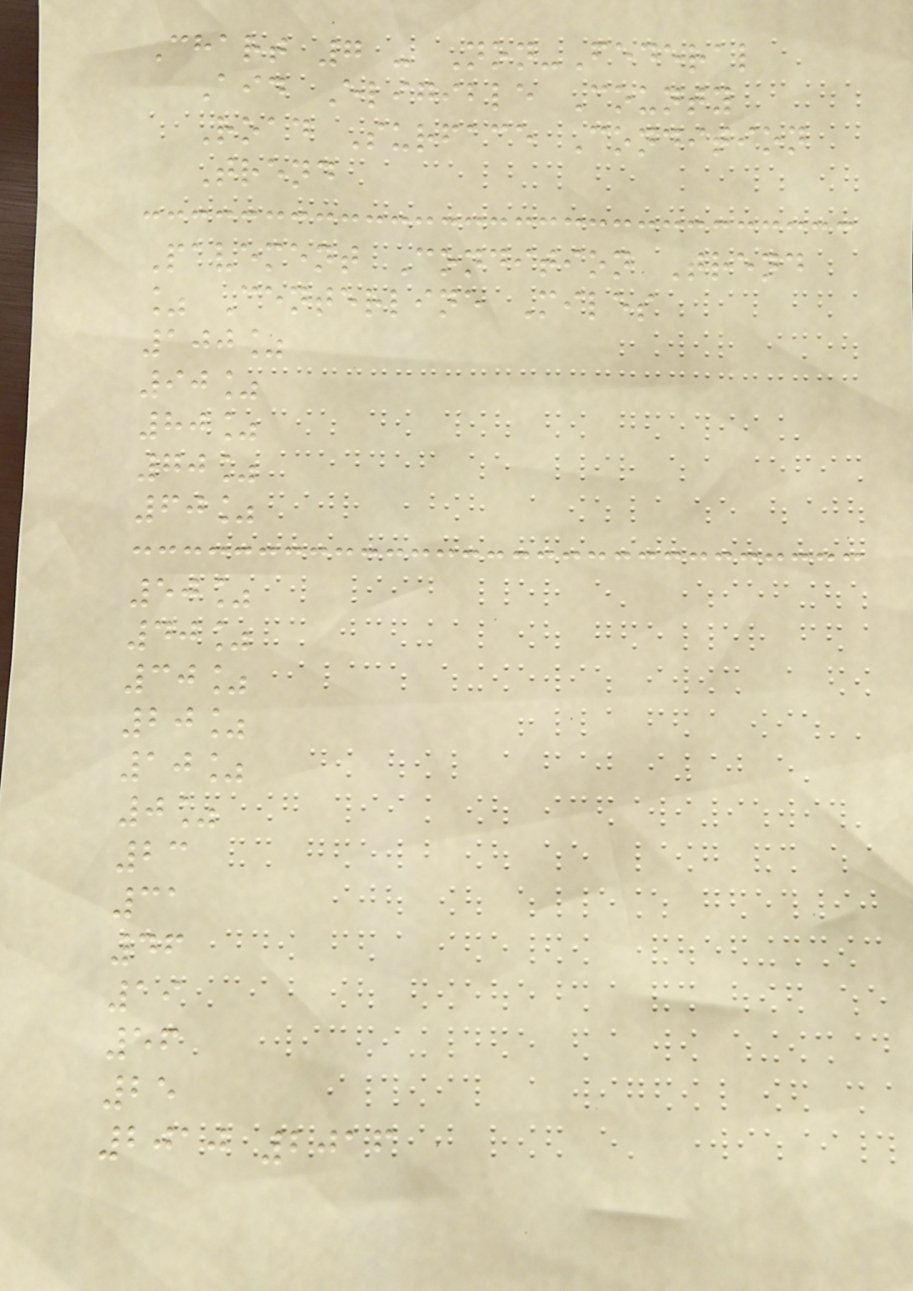Chart 7 - Non-Federal
Aid Eligible County
Road Surface Condition
Trend
Pavement Condition Trend
% Centerline Miles
100%
90%
80%
70%
60%
50%
40%
30%
20%
10%
0%
23
31
46
19
56
25
2010 2016
